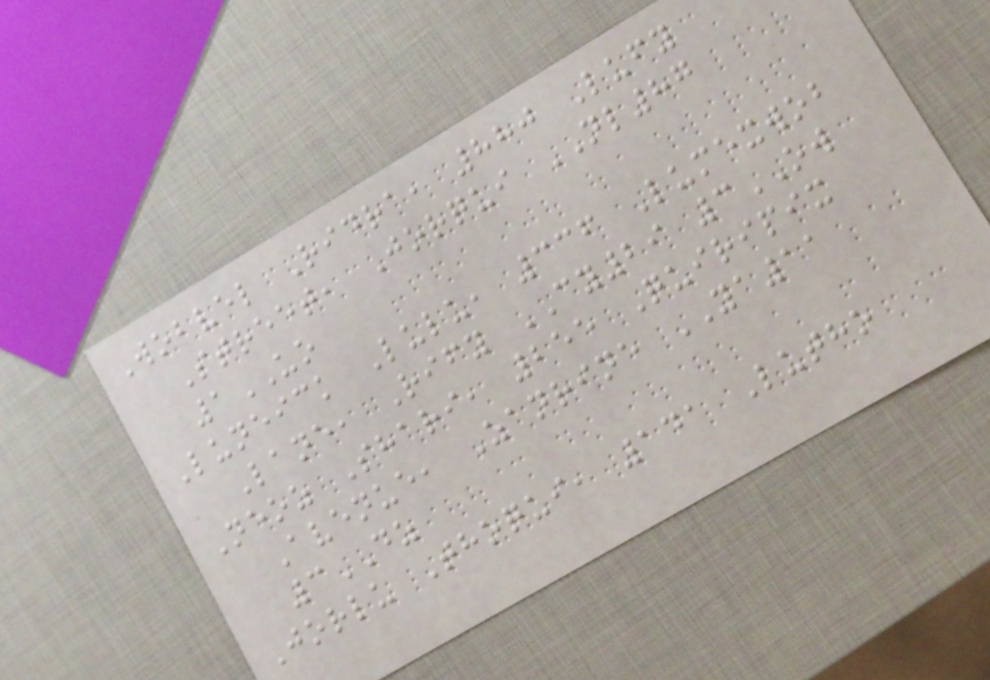Wobvel Ridra, 880 Lufy
Street, Jorqui NL87
1UO
Luneick Lulu, 336 Lumexwob
Lane, Rify CY29 3OW
Neoz Shari, 255 Quiripix
Avenue, Zanrine YA11
3DZ
Jorlu Thoqui, 141 Lutho
